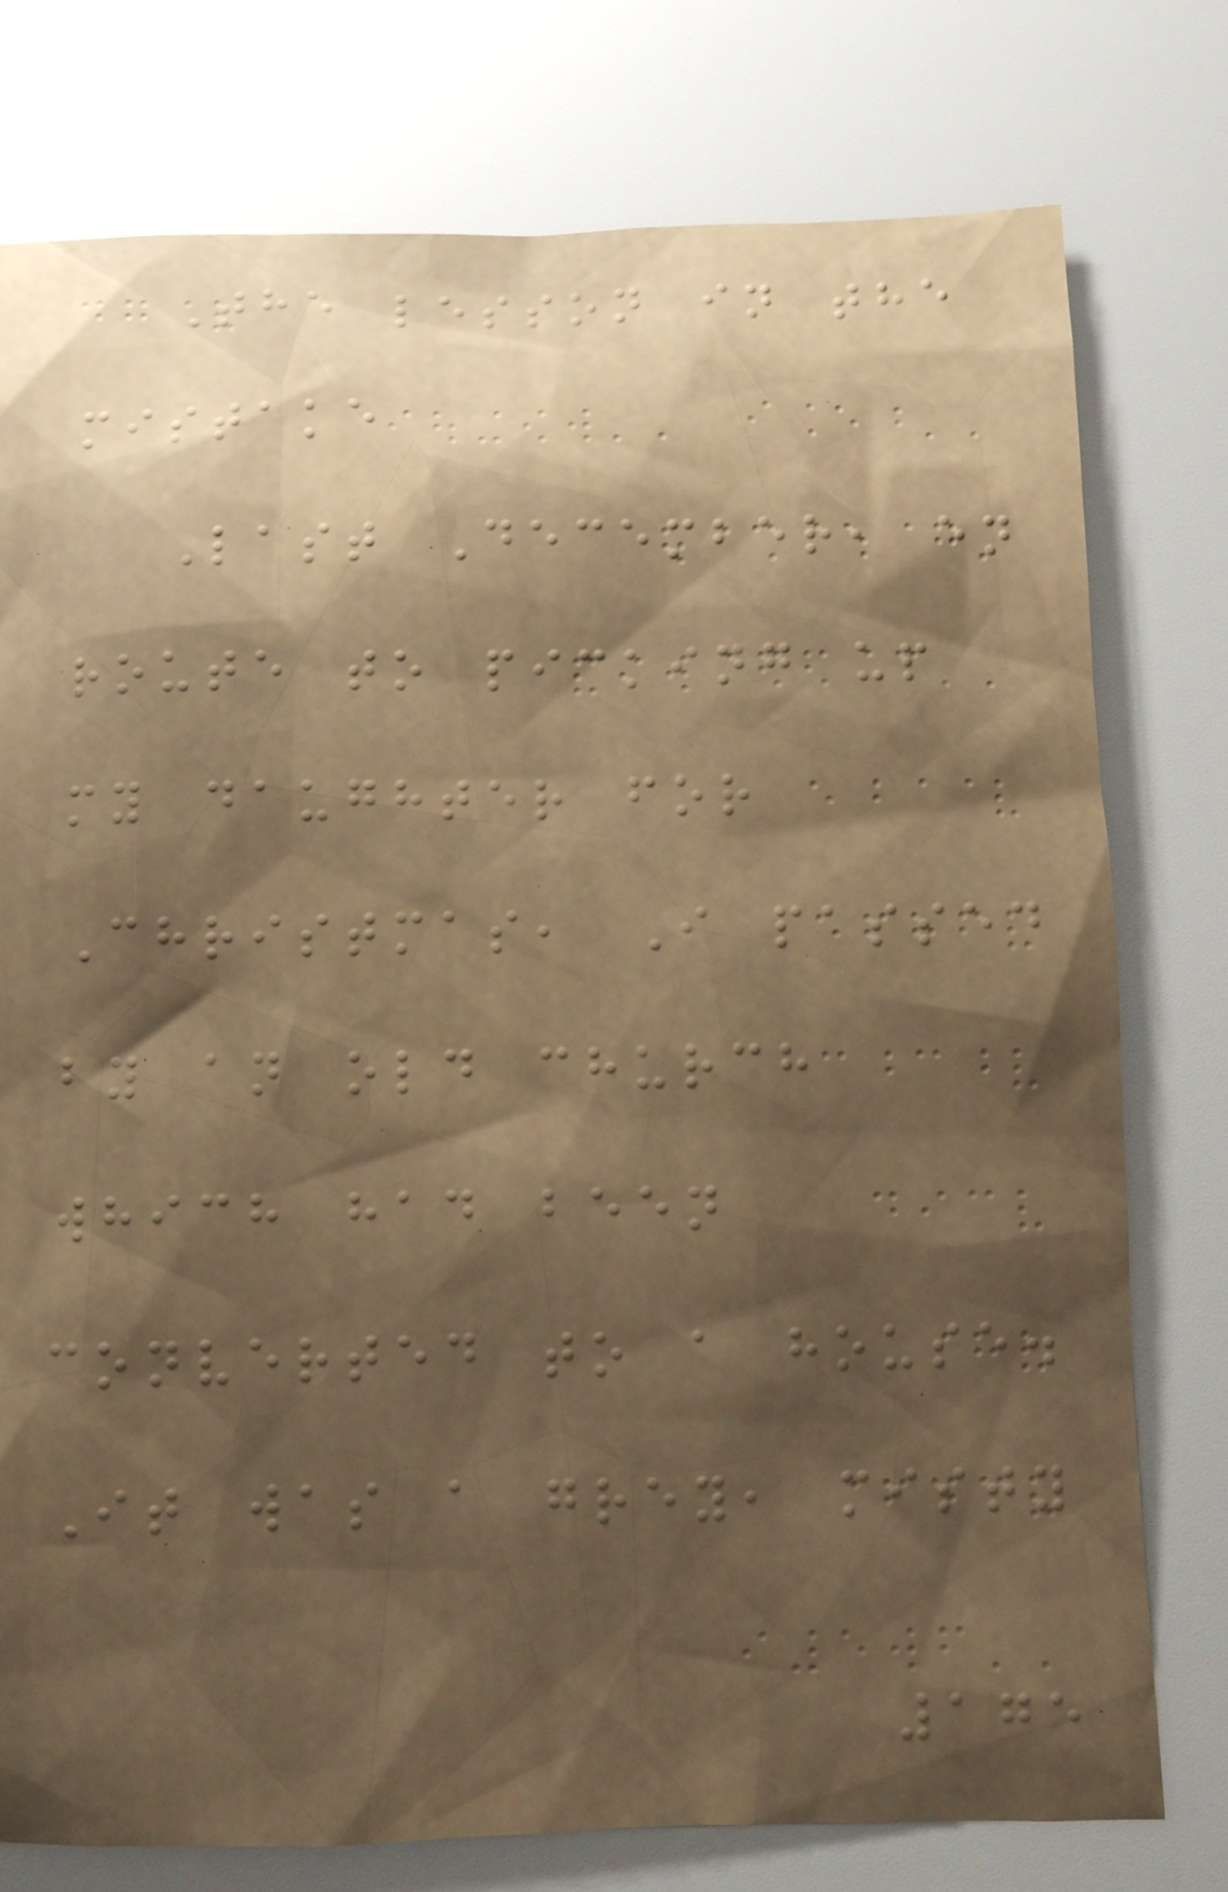The lesson in the
mistake
Last December, en
route to picking up
my daughter for
Christmas, I passed
by an old church
which had been
converted to a house.
It was a grey, misty
175
